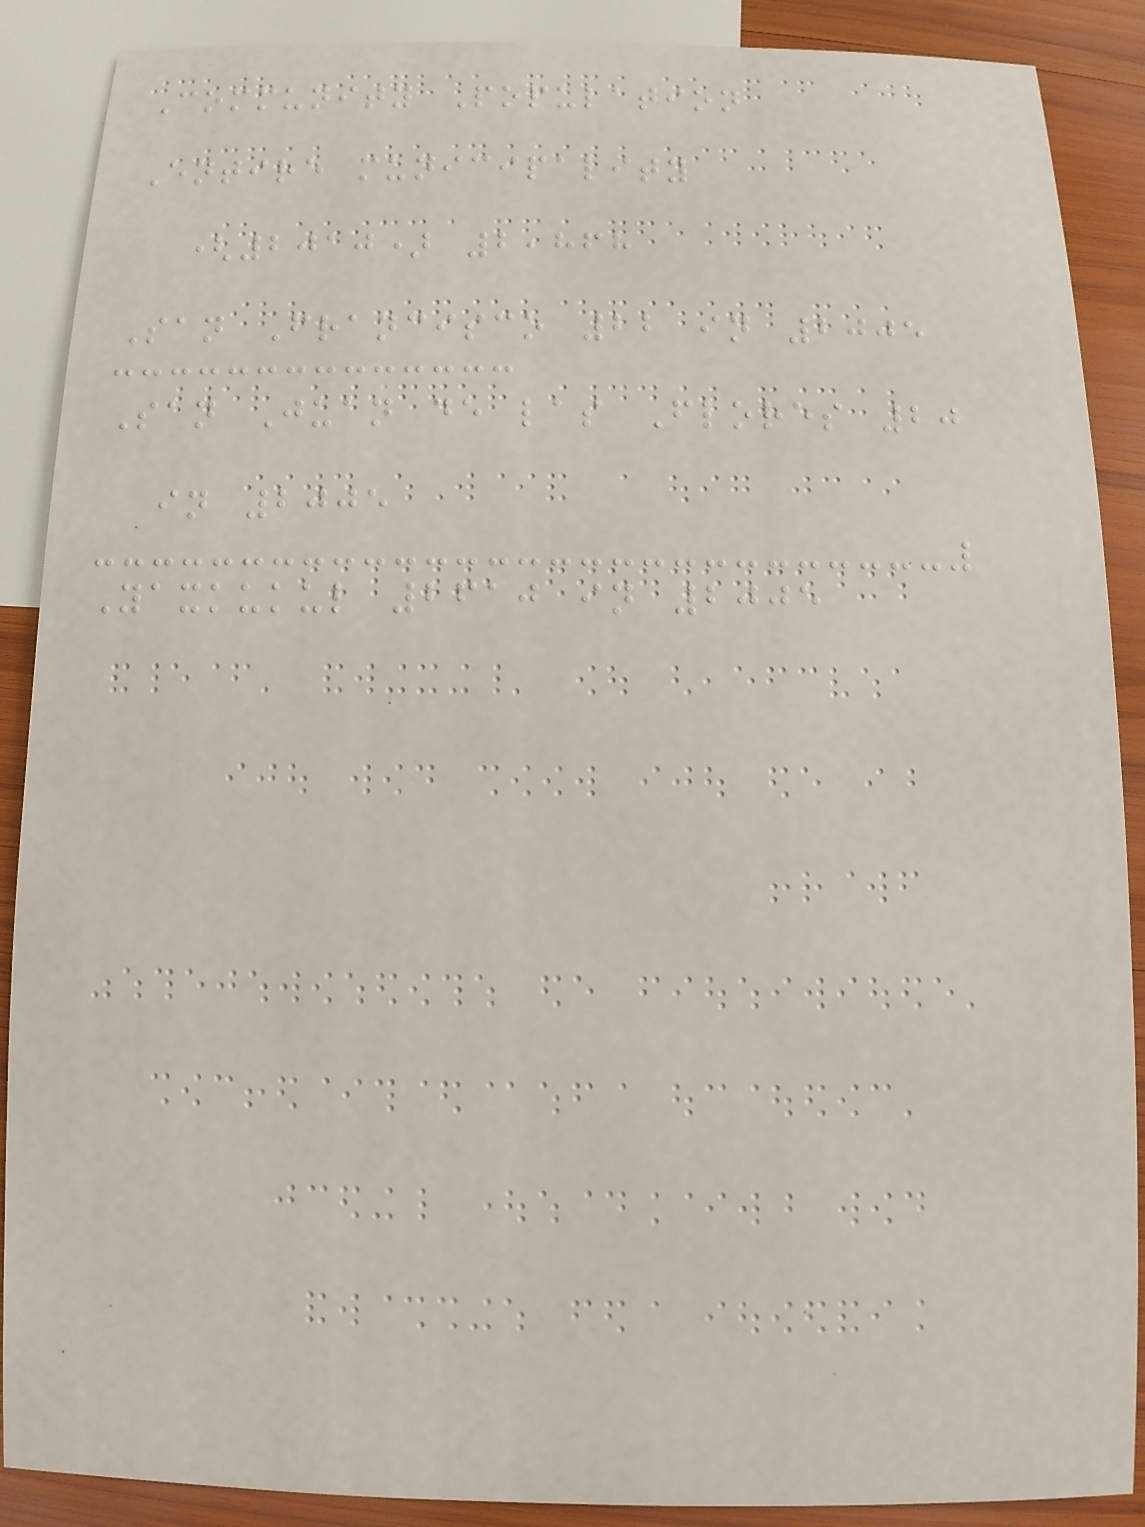Community Population
Entire municipality
(2010) 2,868
San Francisco 22 in 2005
San Juan de las Flores 20
in 2005
Yaxkukul 2610 in 2005
